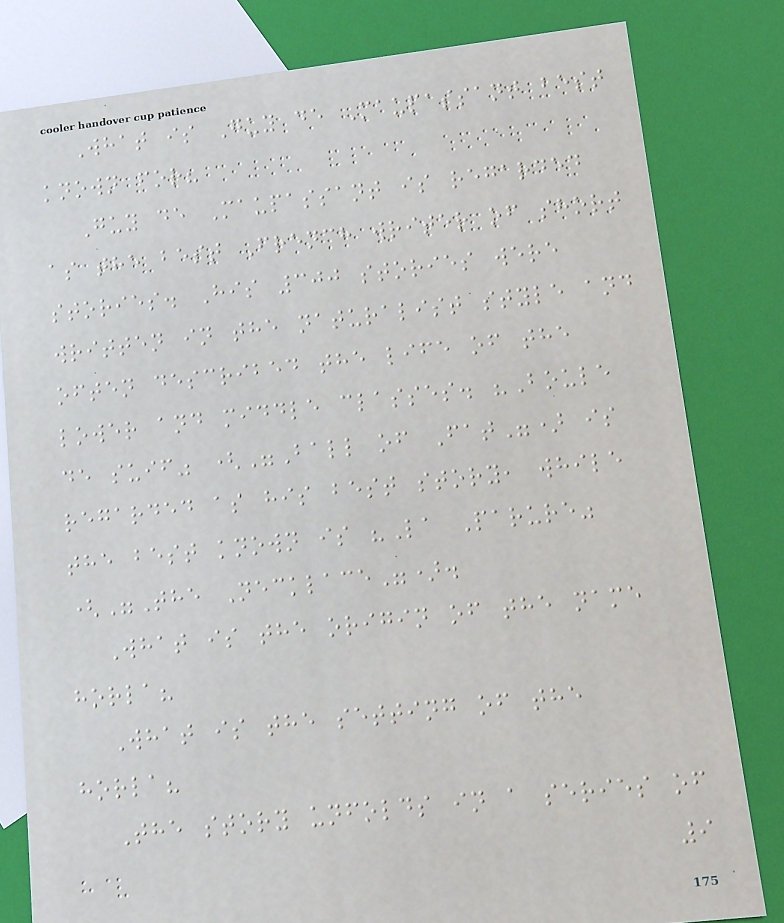What is Guy de Maupassant best
known for?
Guy de Maupassant is regarded
as the best French writer of short
stories. His 300 stories were
written in the naturalist style and
often described the life of the
lower and middle classes. "Boule
de suif" ("Ball of Fat") is
regarded as his best story, while
the best known is "La Parure"
("The Necklace").
What is the origin of the name
horla?
What is the setting of the
horla?
The story unfolds in a series of
9
